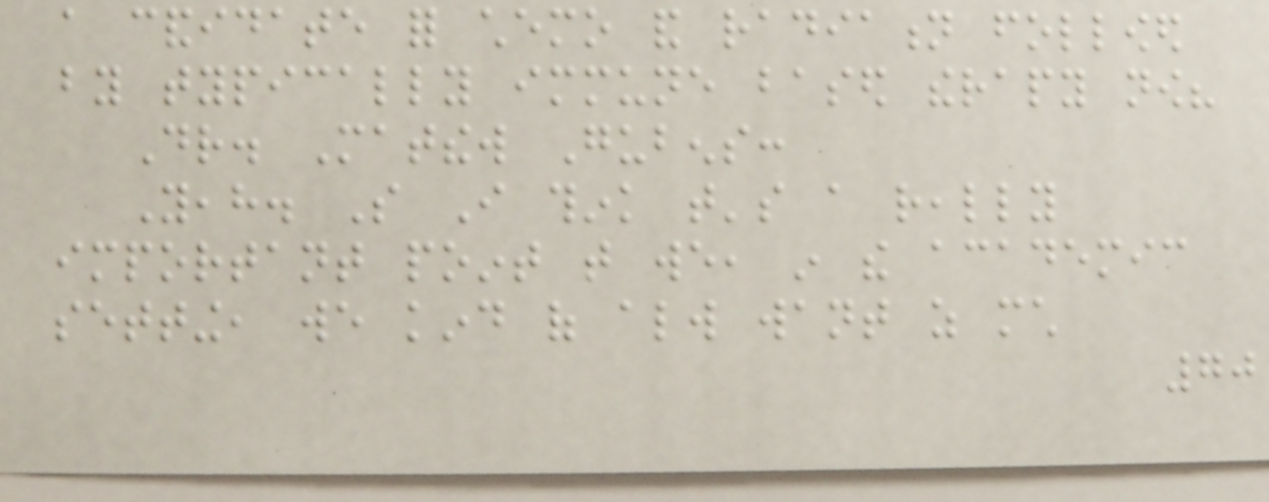a candidate for chemo and radiation followed
by typically immune based therapy now?
Dr. Matthew Gubens:
Yeah. So I think that's a really
important point that we, in the academic
setting, we kind of always want as much
70
